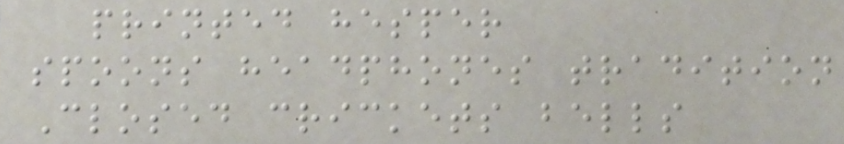printed hesper
spoons headphones tradition
Closed crickets bells
